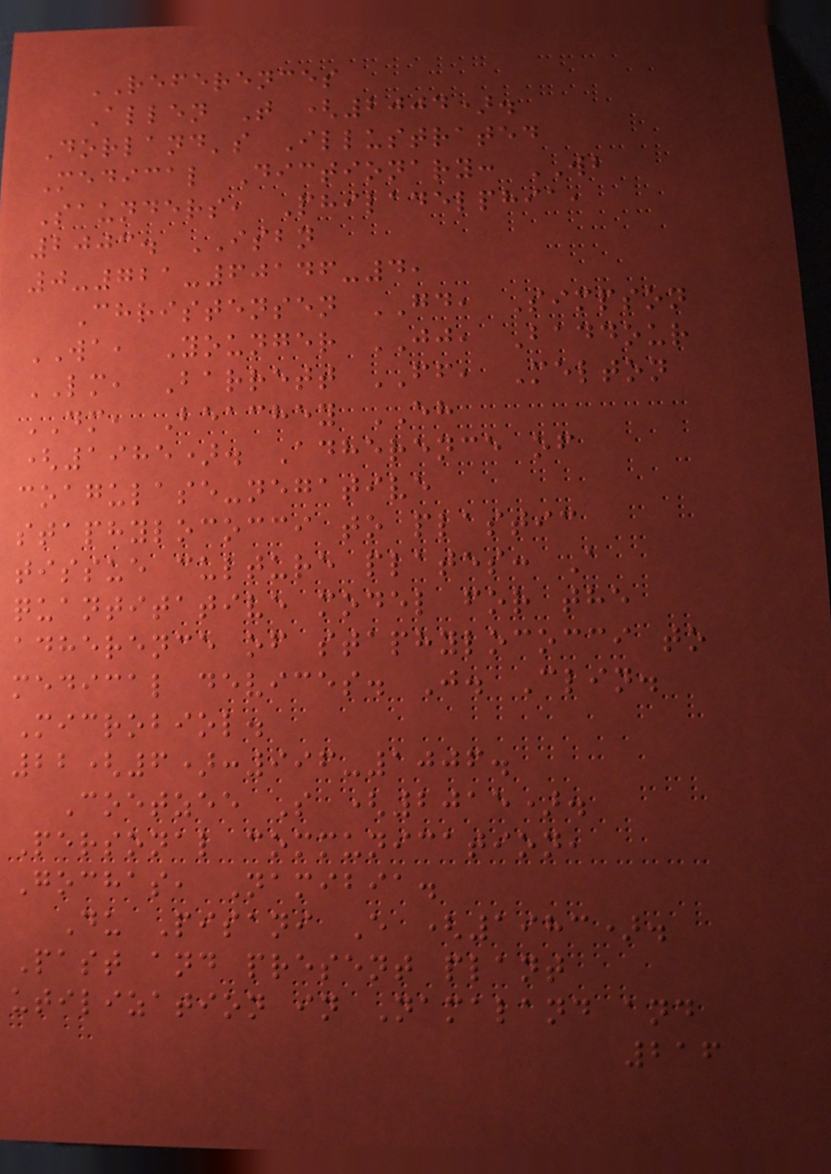REFERENCES
Allen T (2004).
Dorland's Illustrated
Medical Dictionary: WB
Saunders, Philadelphia,
2003. ISBN
0-721-60146-4,
Christensen GD, Simpson
WA, Younger JJ, Baddour
LM, Barrett FF, Melton
DM, Beachey EH
(1985). Adherence of
coagulase-negative
staphylococci to plastic
tissue culture plates: A
quantitative model for the
adherence of staphylococci to
medical devices. J. Clin.
Microbiol.
22(6):996-1006.
Coetzee S (2015).
Personal communication,
Gochas, Namibia.
Du Pisani E (1983).
Past and present plant
utilization in Namaland and
216
